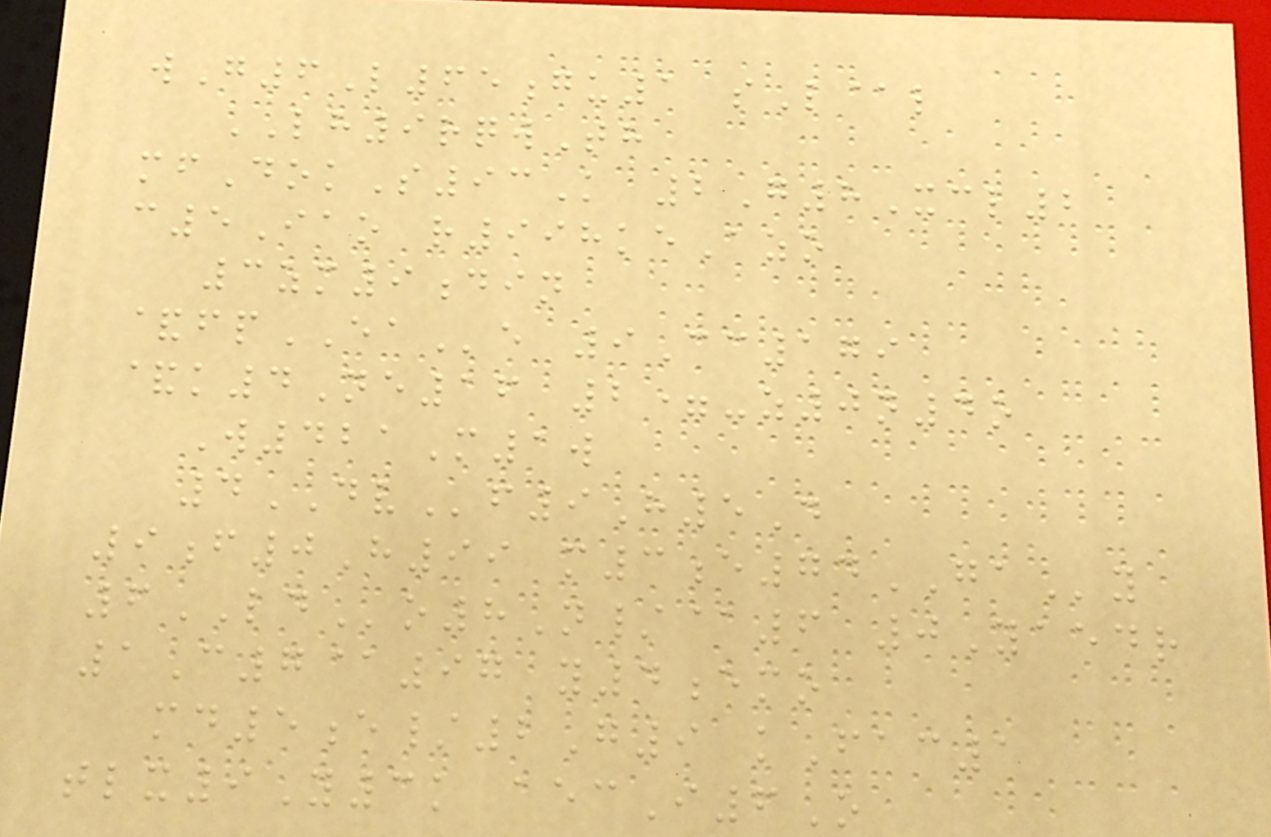wG6L65gu1 sL@l
LH9rqwTh
mfDokS93K 2G8Xcl2
c5Iao r998keAzo
3zm9din
&fpEAe 9Cc179
&k4Ne16 2=-z0n4o
W421M1w
4DVf9H5D
9f0H99 m3e74GAy
6LDo8N/@6 0Yaedr
1C7@97 y4emo
md5e/2G9 kFac1
tlx9Y3k aecI6O
